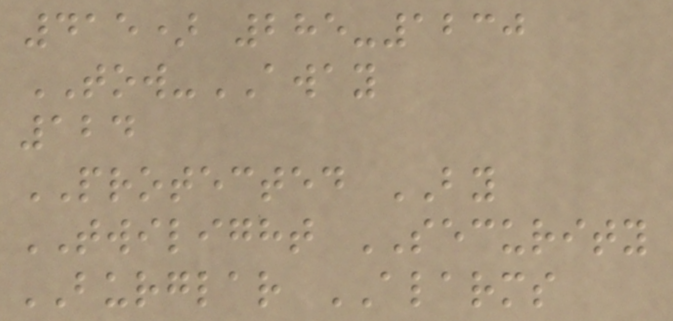415) 285-1230
TOW-AWAY
124
PROTECTED BY
TWILIGHT SECURITY
BURGLAR ALARMS
